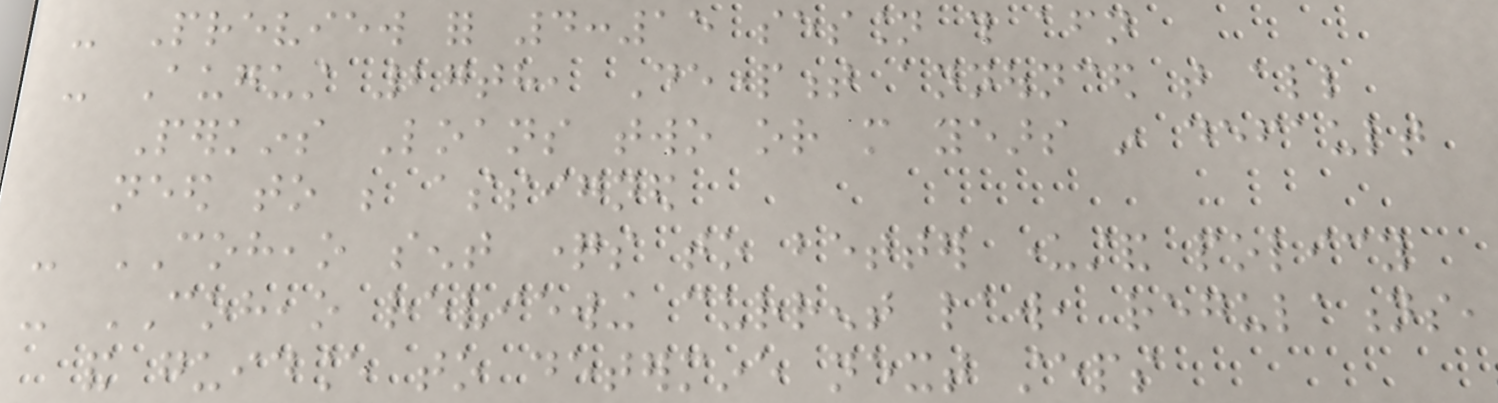- Preview for 4:15 session this afternoon
- August 27th, Department announced that all
Perkins Loans two or more years in default
need to be assigned
- COHEAO sent questions to better understand policy
- COHEAO reviewing current law, regulations,
and guidance to determine next steps
